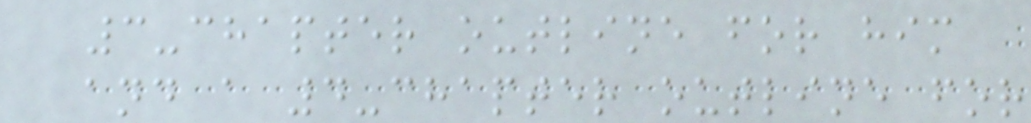3-chapter outline for him
and a 4-chapter outline for
